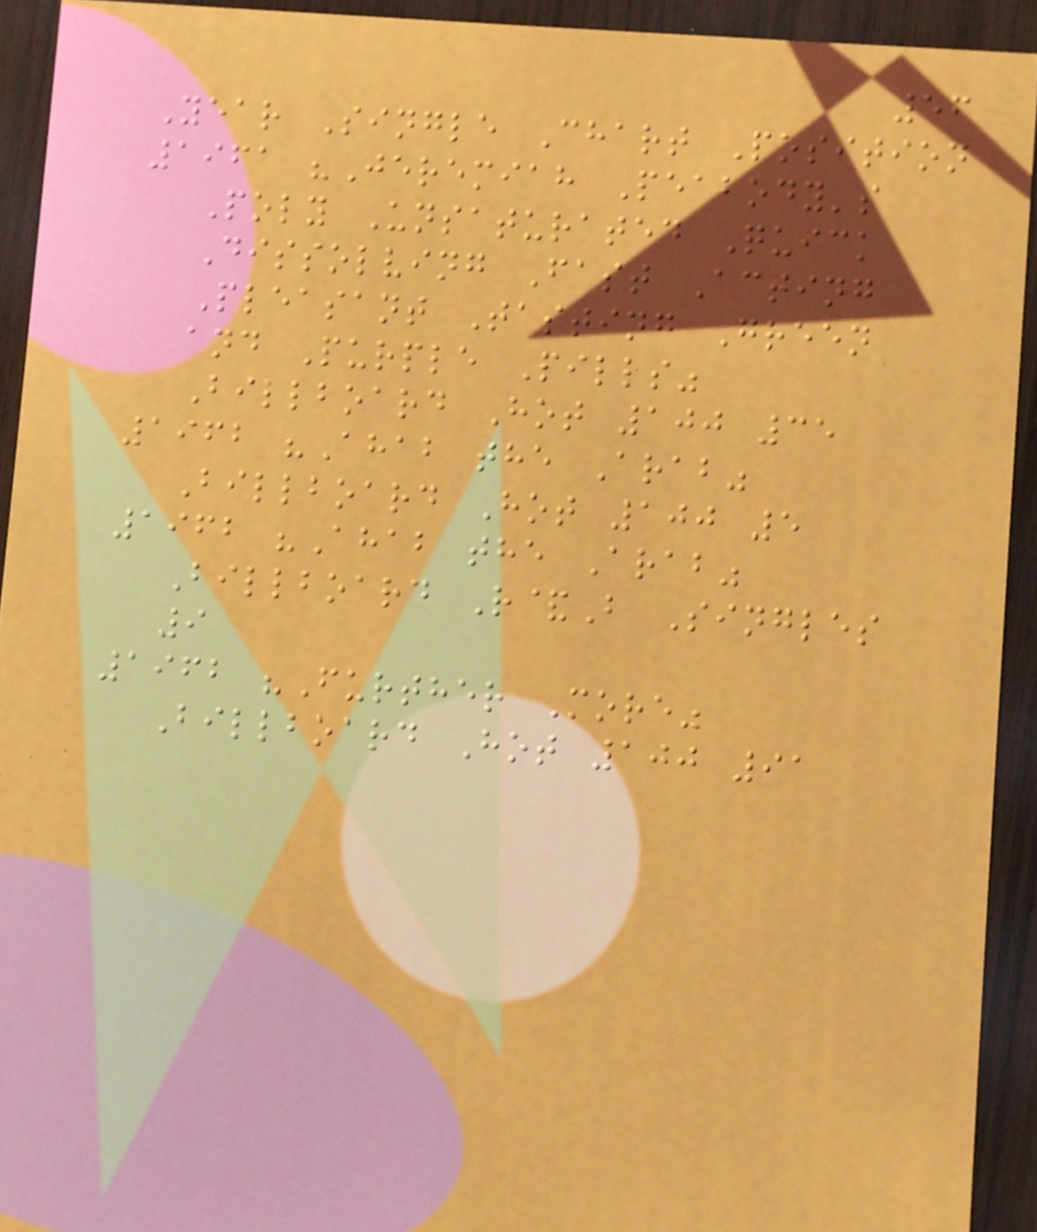56
Year Single Chart Position
1961 "Jeremiah Peabody's
Poly Unsaturated Quick
Dissolving Fast Acting
Pleasant Tasting Green
and Purple Pills"
Billboard Hot 100 35
1962 "Ahab the Arab"
Billboard Hot 100 5
1962 "Ahab the Arab"
Billboard R&B Singles
9
1962 "Further More"
Billboard Hot 100 91
